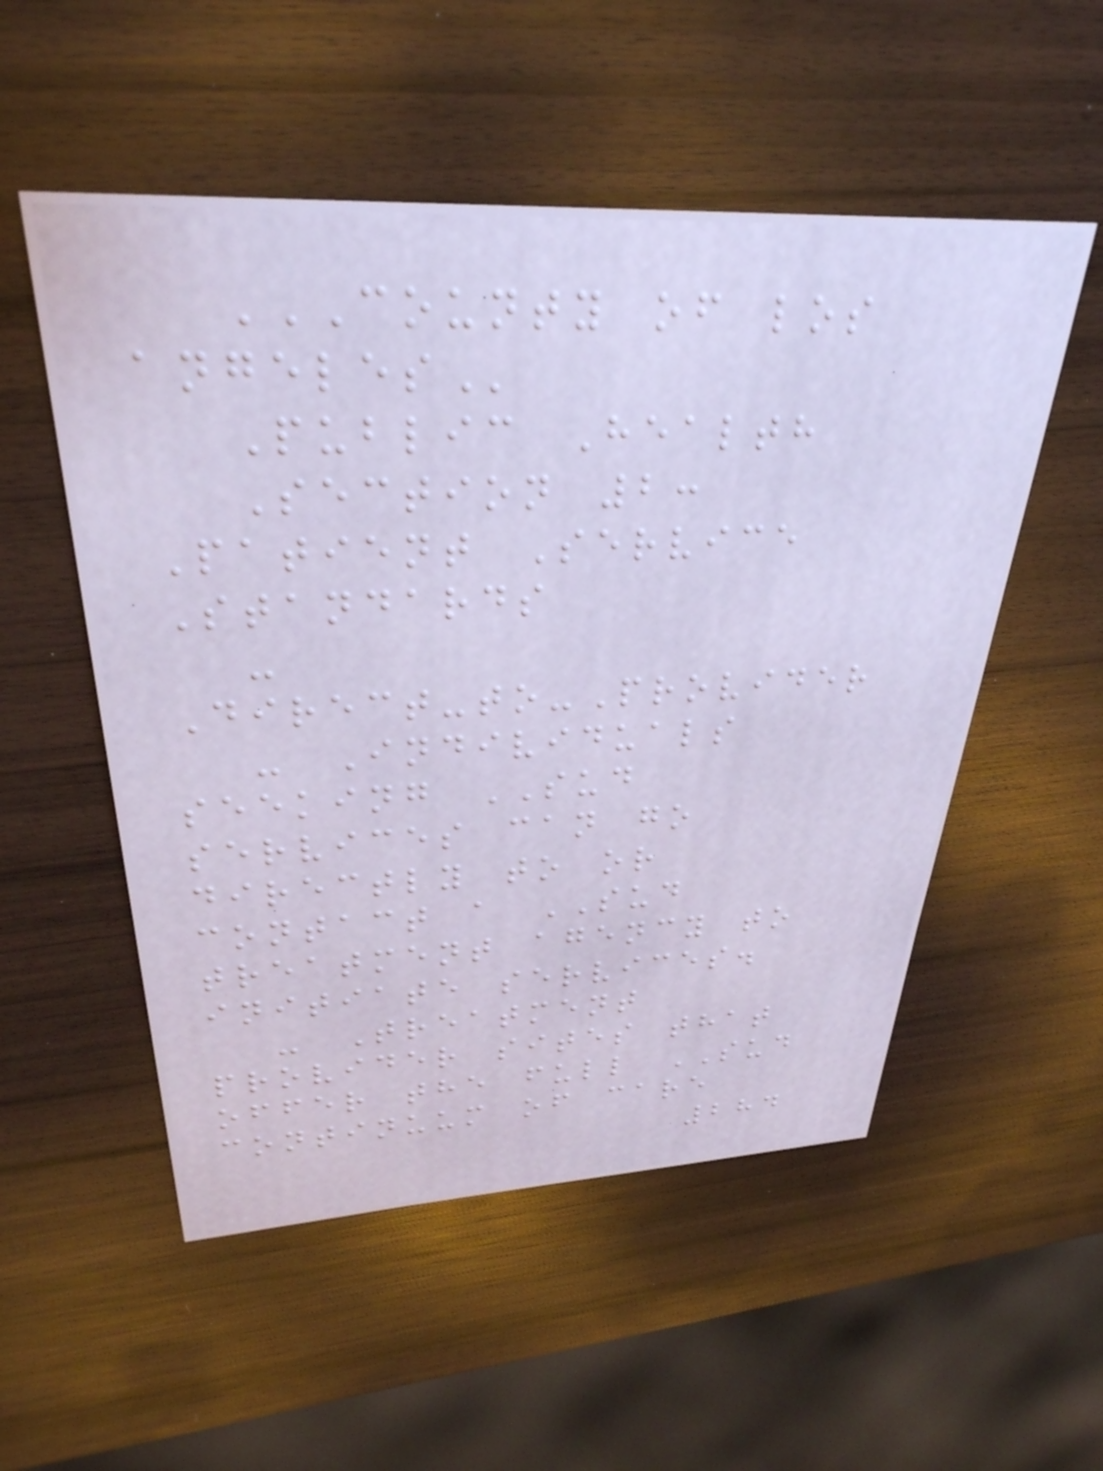COUNTY OF LOS
ANGELES
Public Health
Section 2:
Patient Service
Standards
-
Direct-to-Provider
- Individuals
seeking SUD
services can go
directly to or
contact a SUD
treatment agency to
initiate services.
- Treatment
provider sites that
offer the full SUD
continuum of care
284
